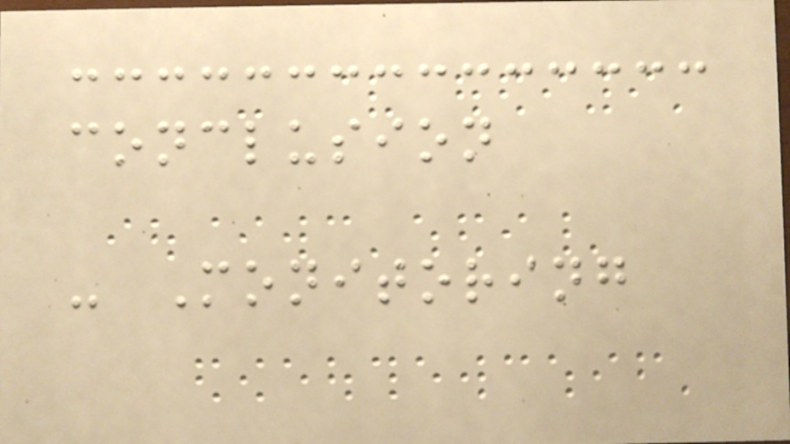conclusion
- Monitoring
